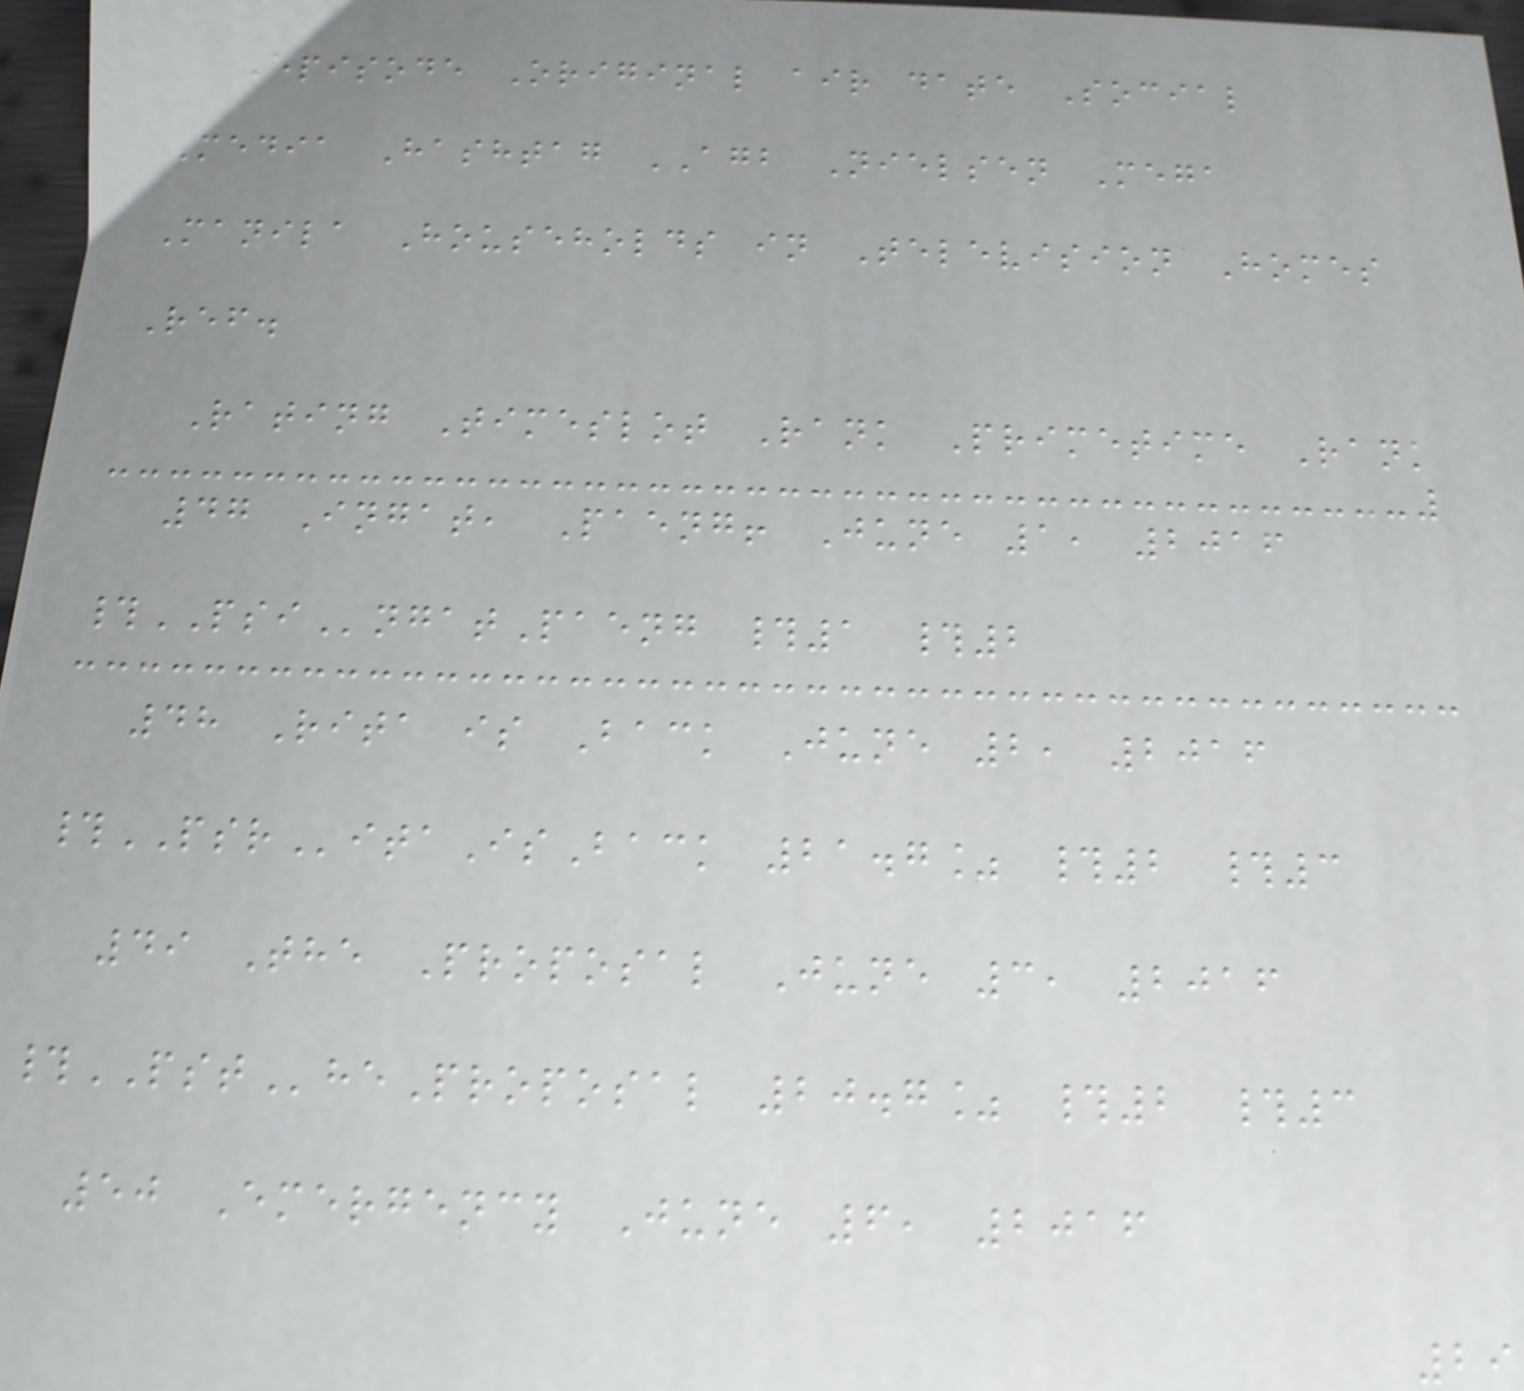Episode Original air date Social
Media Hashtag AGB Nielsen Mega
Manila Households in Television Homes
Ref.
Rating Timeslot Rank Primetime Rank
47 Ingat, Paeng! June 1, 2016
#PSIngatPaeng #1 #2
48 Rita is Back June 2, 2016
#PSRitaIsBack 21.7% #2 #3
49 The Proposal June 3, 2016
#PSTheProposal 20.7% #2 #3
50 Emergency June 6, 2016
29
